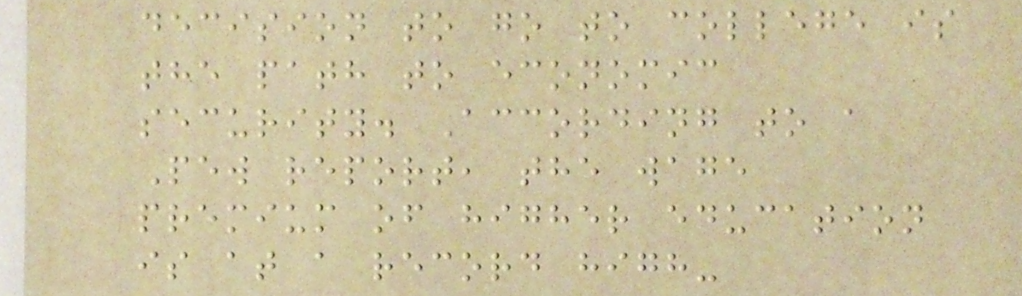decision to go to college is
the path to economic
security. According to a
Pew report, the wage
premium of higher education
is at a record high-
